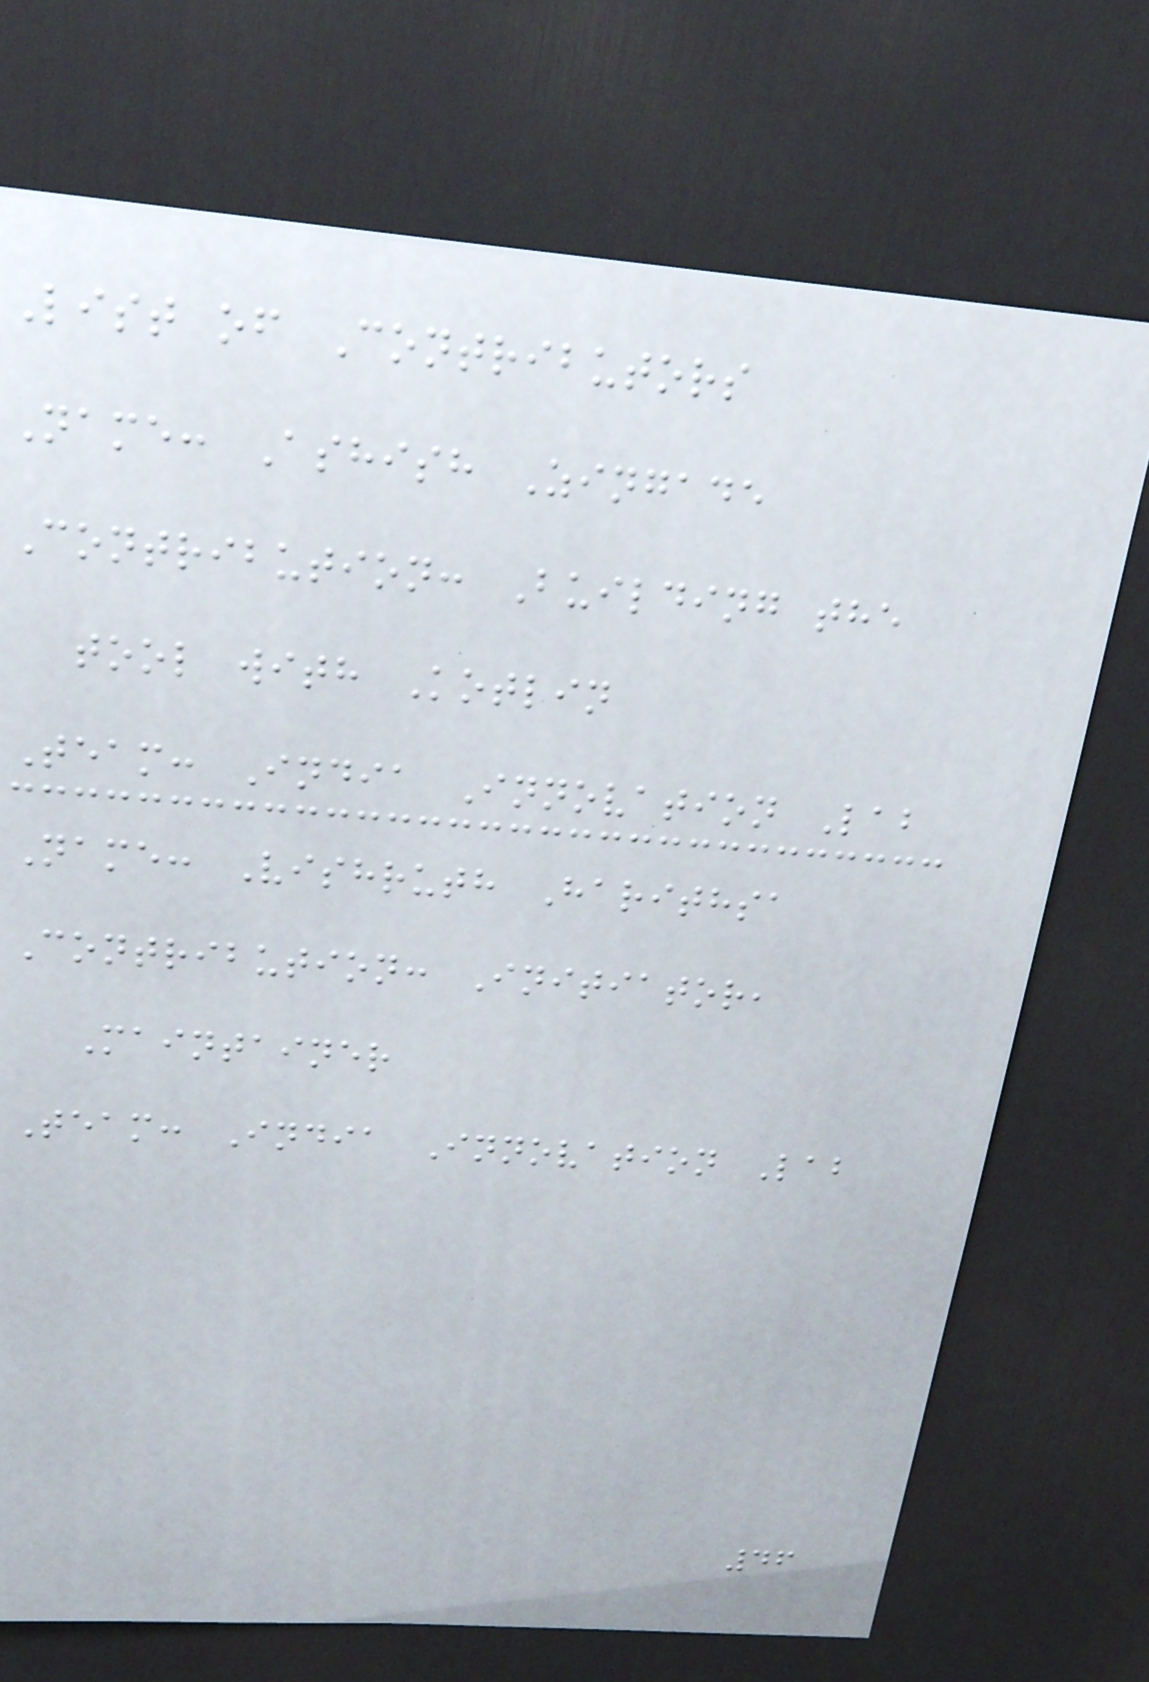List of Contributors
Name: Ashish Zingade
Contribution: Building the
tool with Kotlin
Team: India Innovation Lab
Name: Vishruth Harithsa
Contribution: Initiator,
Maintainer
Team: India Innovation Lab
46
